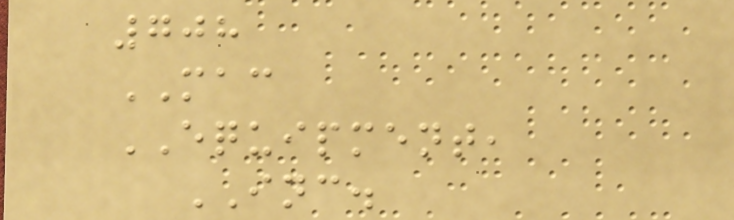708
MAC
EQUIPMENT,
INC.
